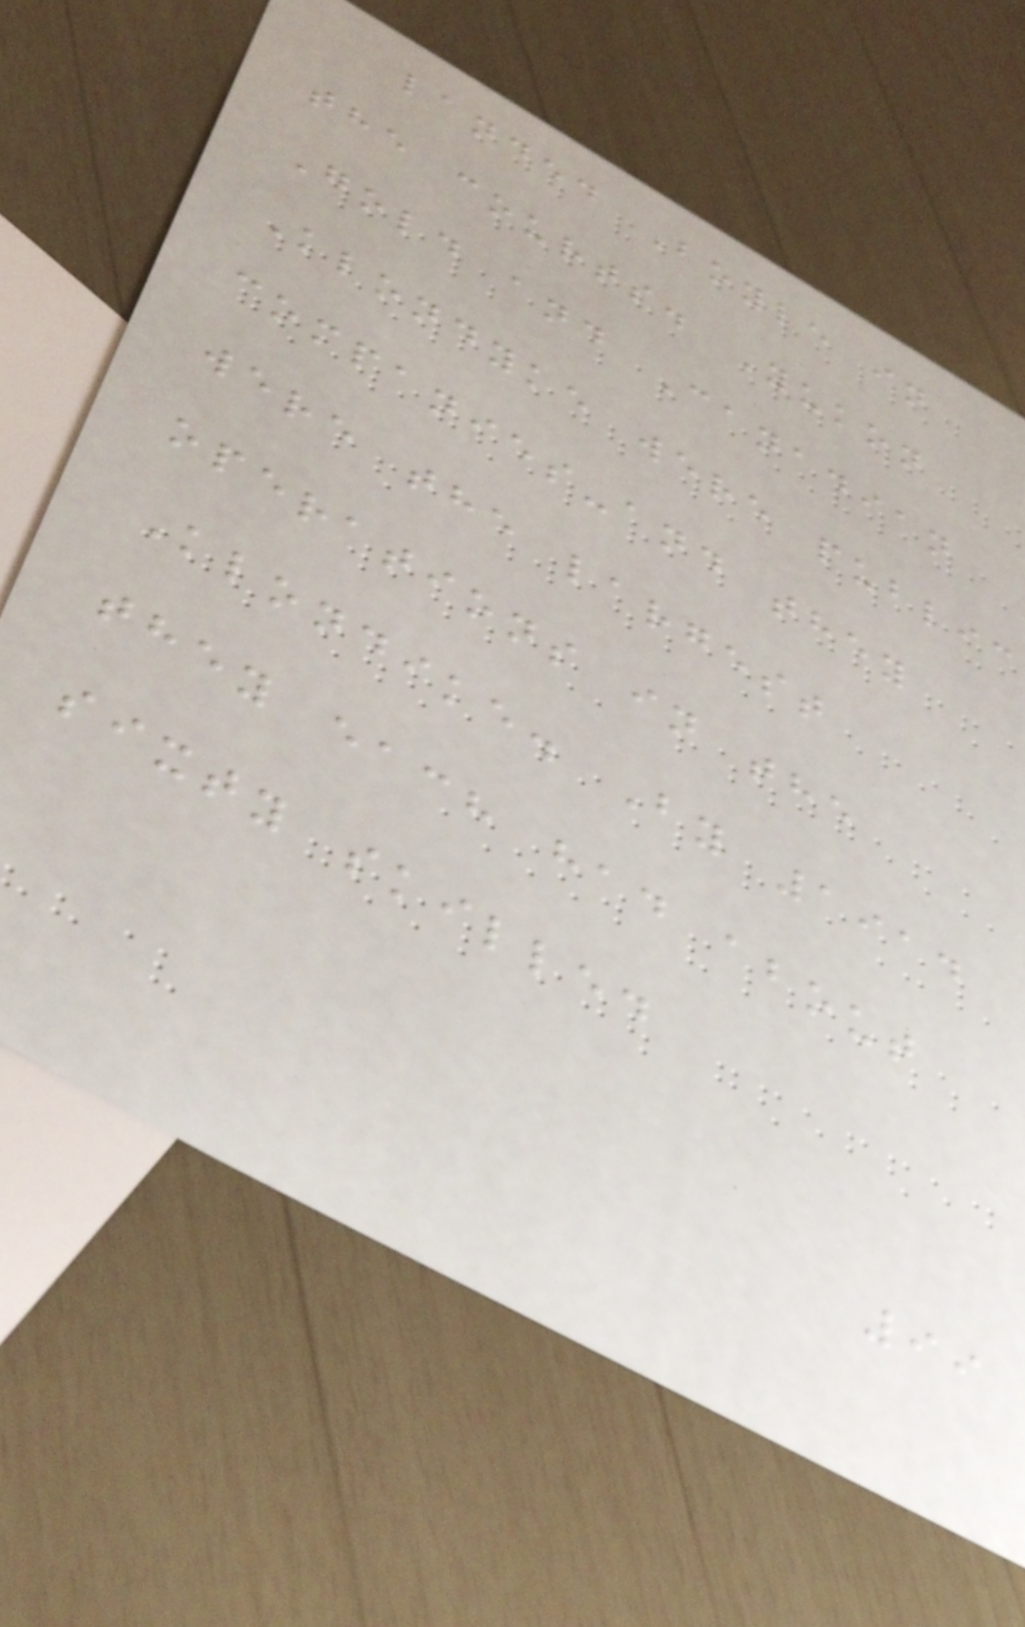landed Boyle in
the courts. Yukon
Gold and Canadian
Klondyke were public
companies-and they
were the largest
operations in the
Klondike. By 1914
they each had about
sixty skilled
99
